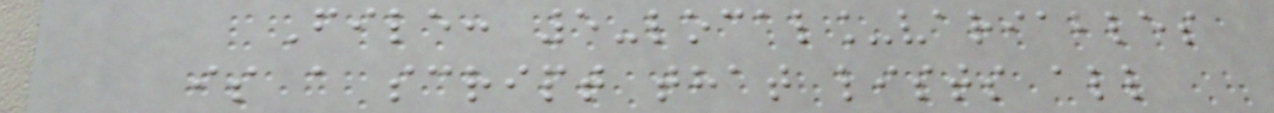File: 5-local_variables
is a script that lists all
